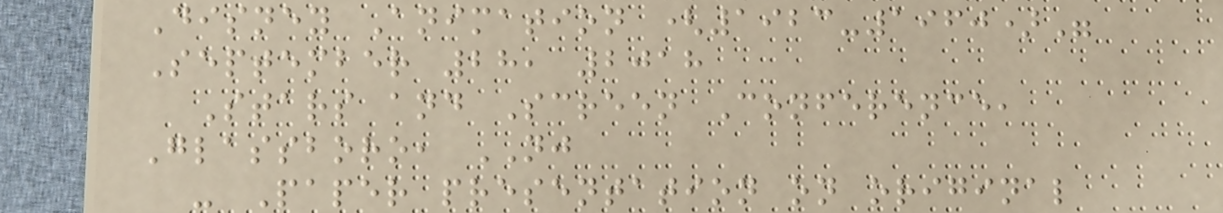Disney Animation (1923-1960)"
September 28, 2018
Stars and Screen Conference,
Glassboro, NJ
- Paper presentation on original
